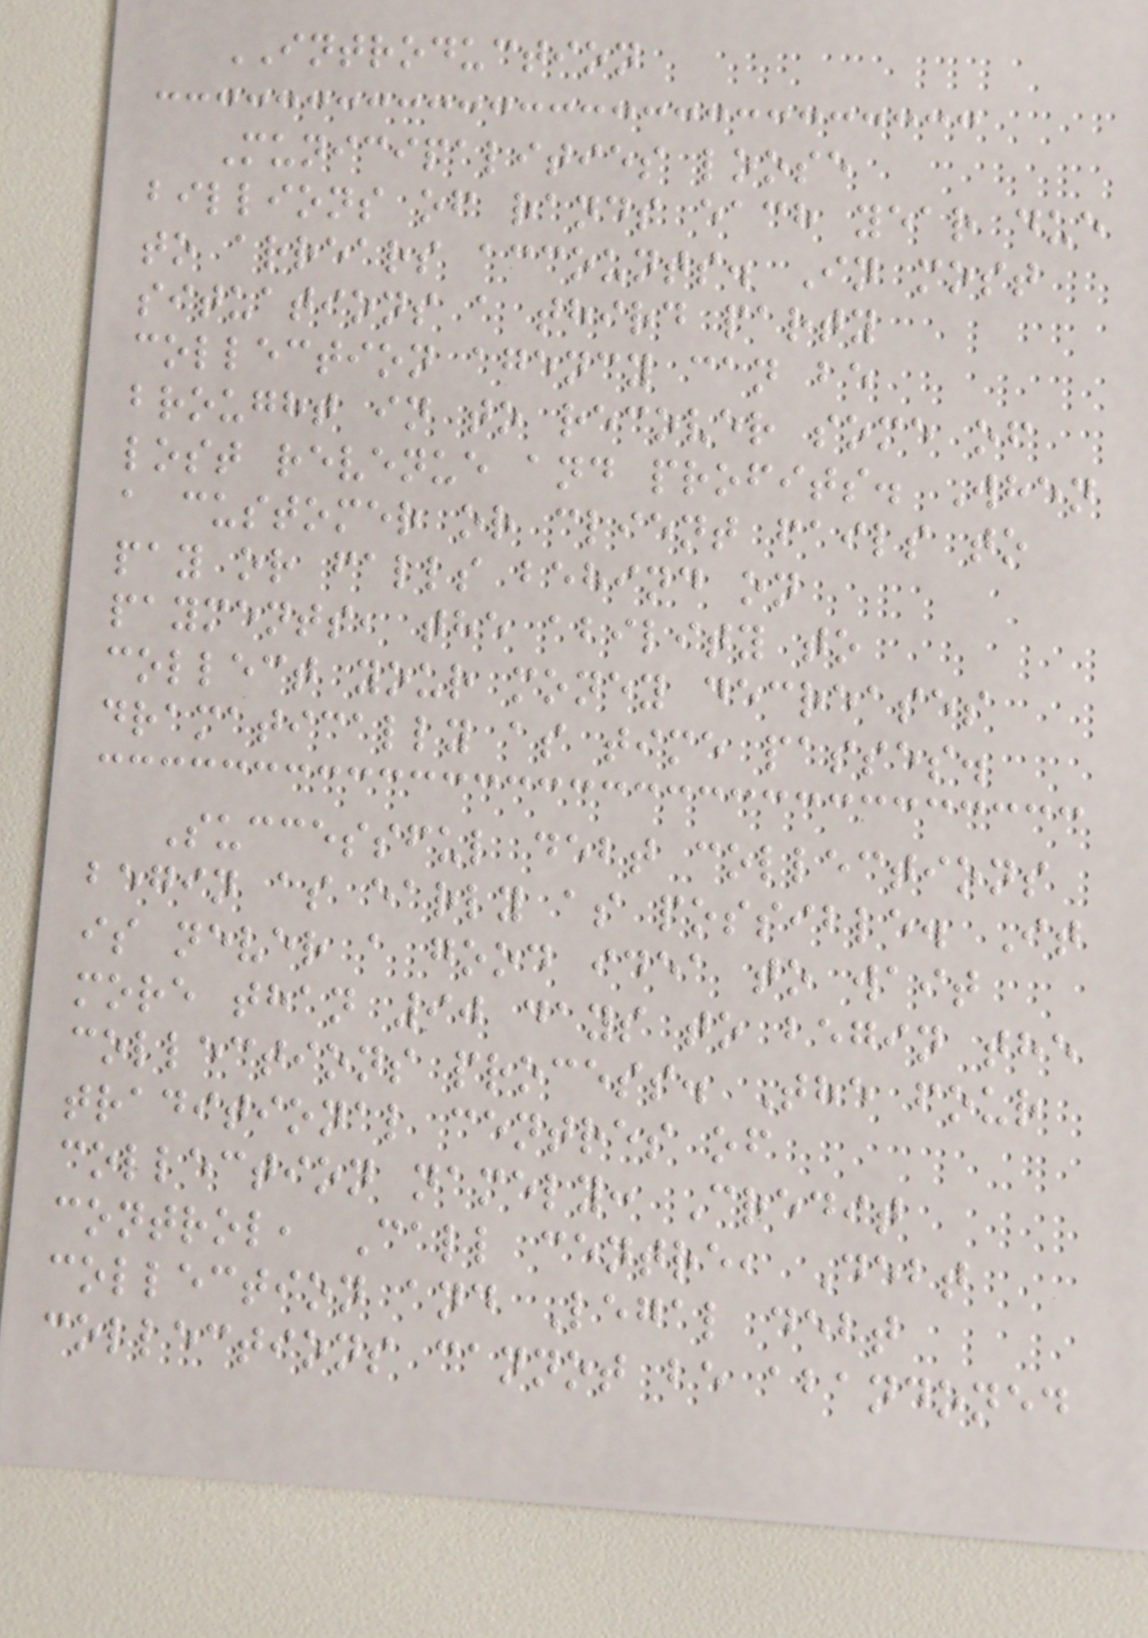INTRODUCTION
Municipalities loose
billions of rands each year due
to arrears accounts. In most
situations a third party
collection agency can be
brought in to recover some of
lost revenue and profits. When
a customer or client fails to
pay or falls behind on
payments, the ability to
collect your money decreases
dramatically as time passes.
Successful debt collections
begin as early as possible. It
is never a good idea to wait
more than 90 days to begin the
collections process. The four
traditional centres of
collection namely: Credit
control, Call centre, Debt
collection and Legal debt
collections cannot be abandoned
